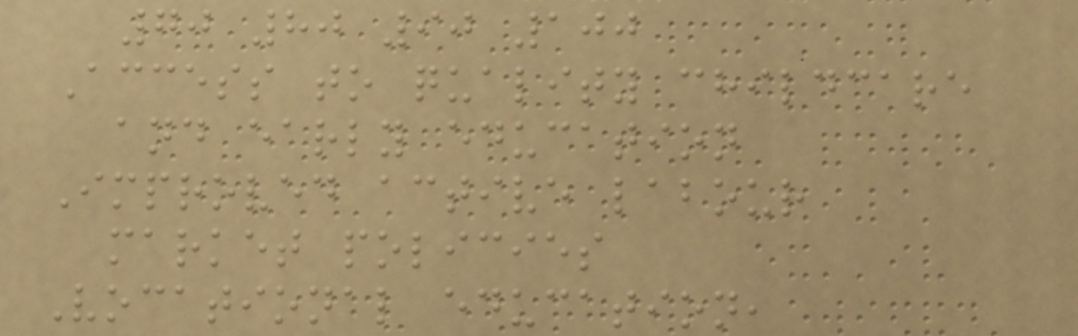70 80 90 100
Access to quality childcare
and early education
Improved active labour
market policies
Vocational education,
